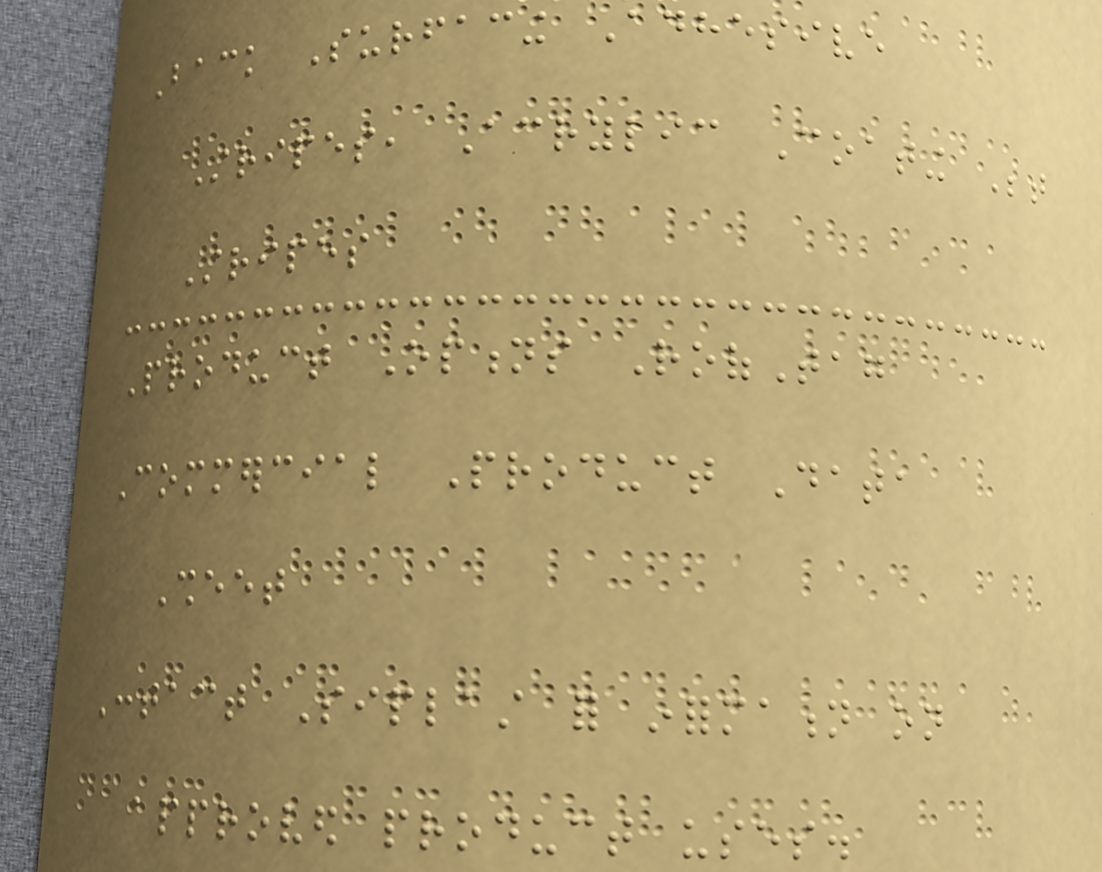Back Surfacing Adhesive
Stripes, Acrylic Coating Between
Stripes
Product Options RoofTag
Commercial Product Data
Sheet
Contact Siplast for information on
approved product uses.
